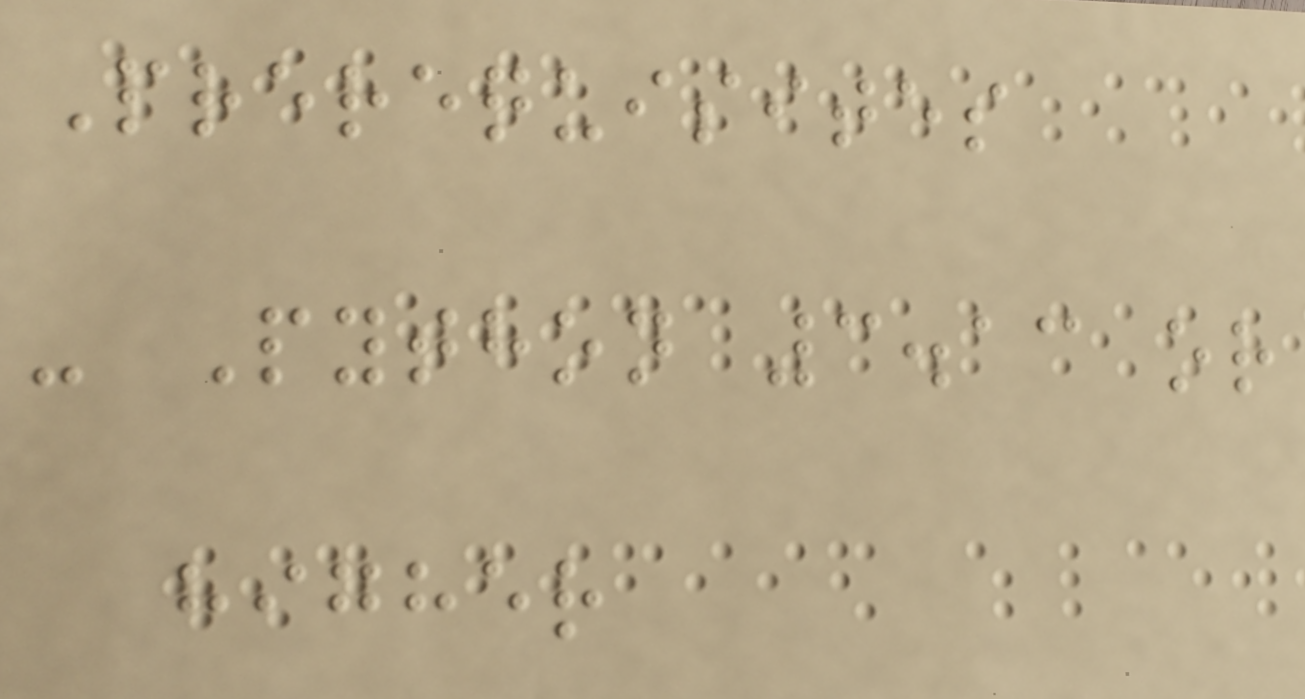Prerequisites
- Python 3.13 or
higher
